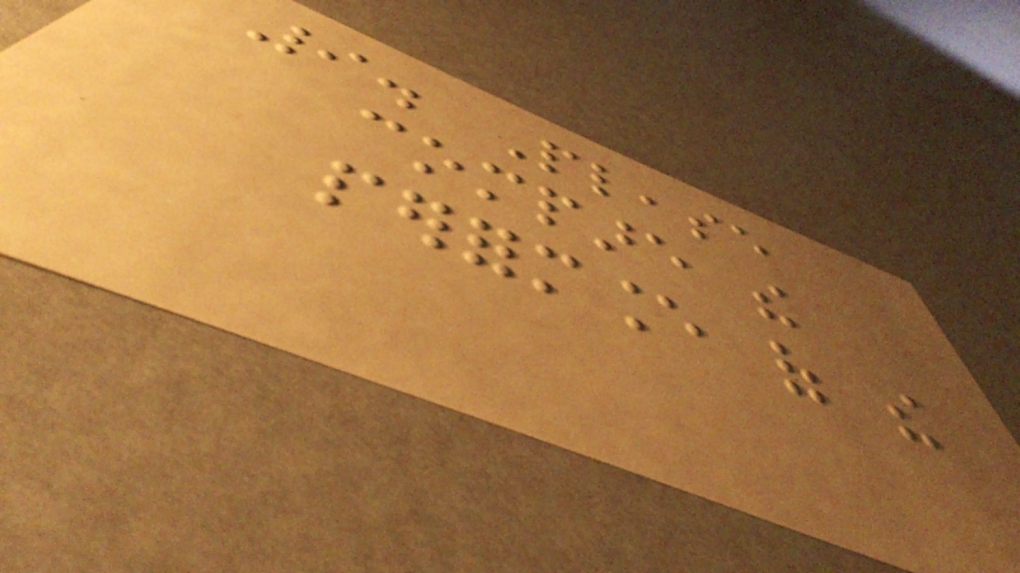9. Please
compare the
performance of the
